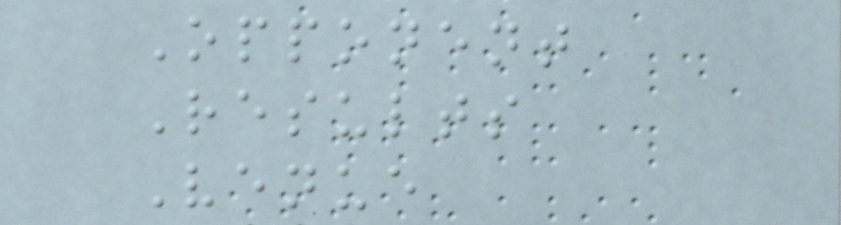Opponent
Results
Venue
